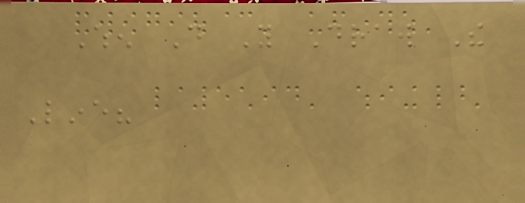When Do You Draw The
Line?
